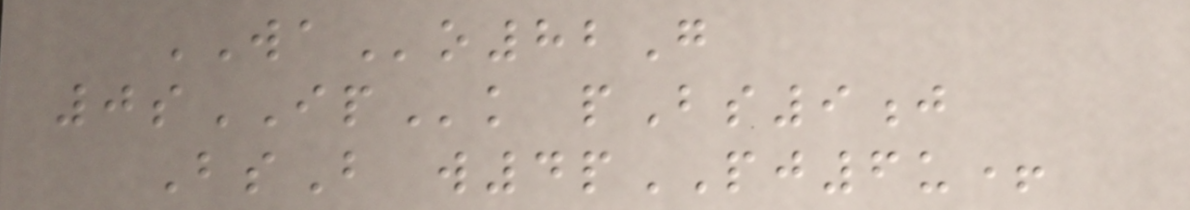WAo82G
0sIPk pBs9j
BsB w4pPJ6u+
